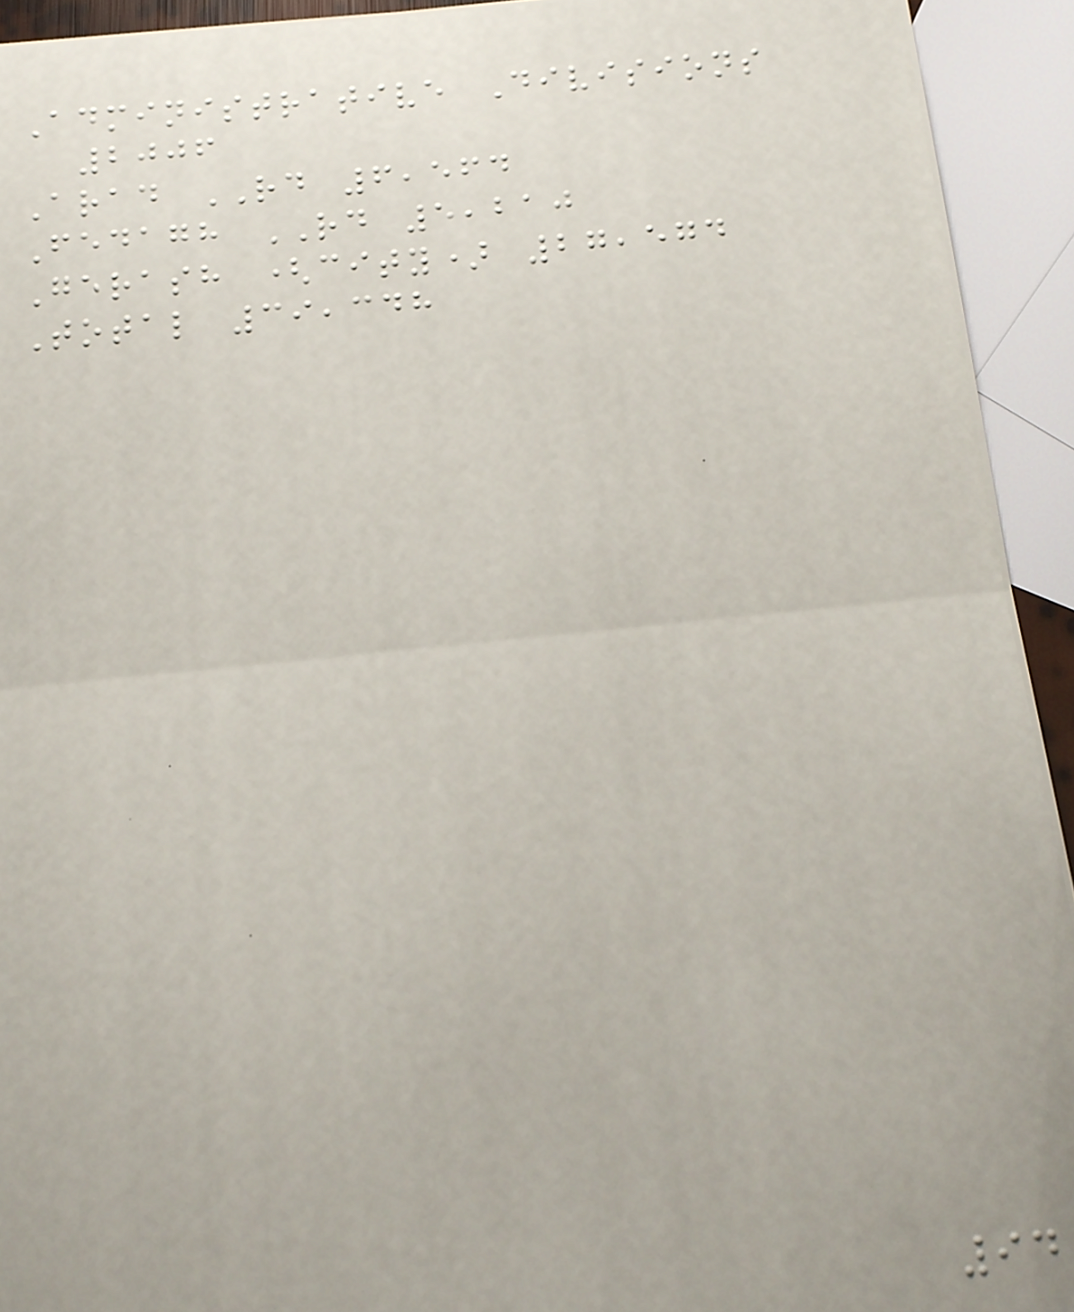Administrative Divisions
2006
Arad RD 6,564
Fedagh RD 5,210
Gerash (city) 27,574
Total 39,348
94
